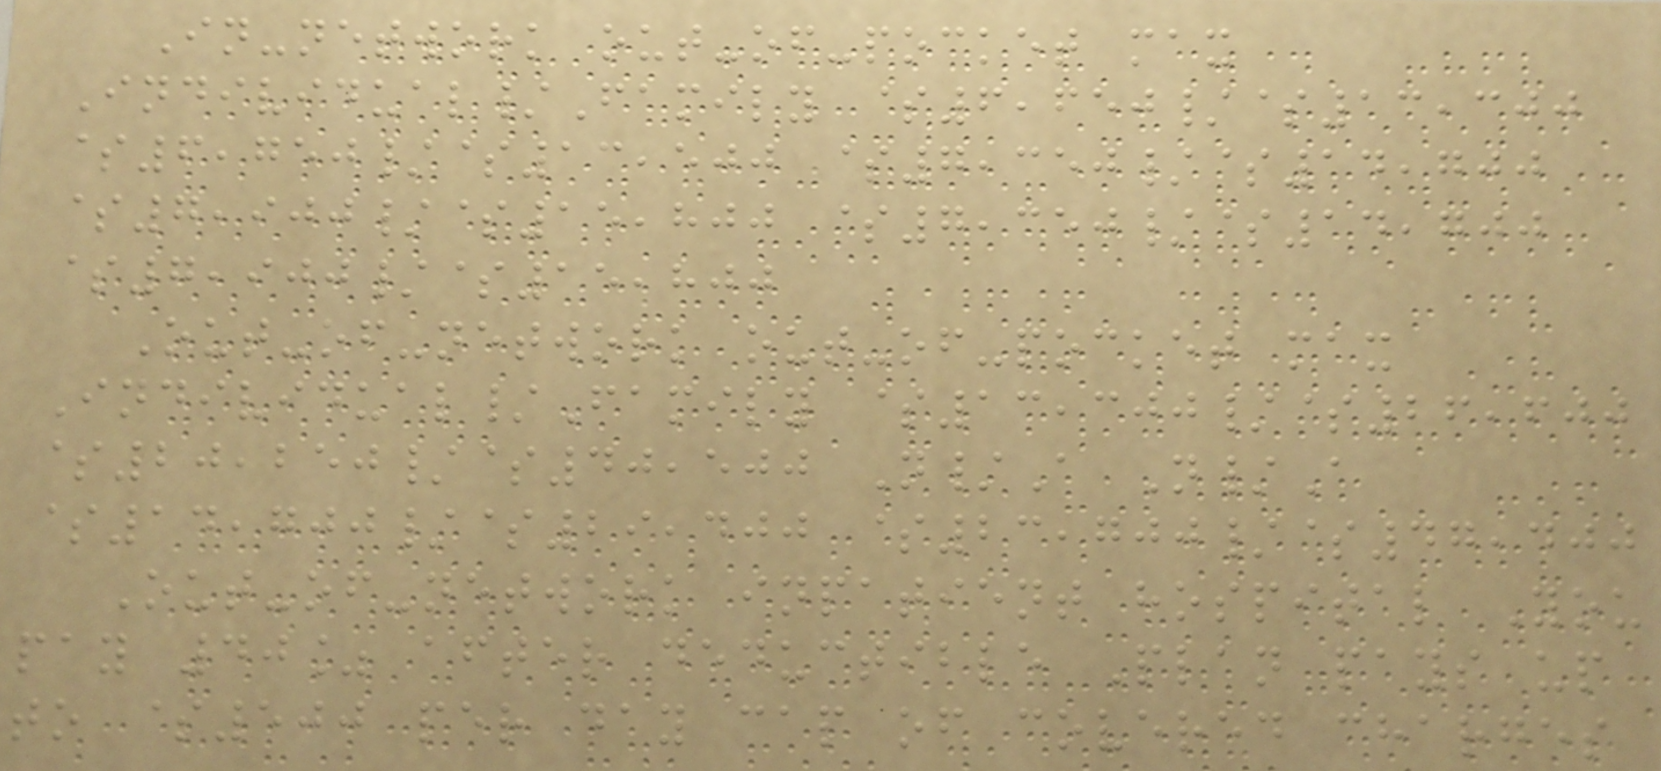In-network out-of-pocket max
Individual/Family $6,650/$13,300
$6,750/$13,500 $7,350/$14,700
$7,900/$15,800 $7,350/$14,700
$7,900/$15,800
Out-of-network out-of-pocket max
Individual/Family $13,300/$26,600
$20,250/$40,500 N/A N/A
$14,700/$29,400 $23,700/$47,400
Out-of-network inpatient hospital You
pay 40% after deductible Plan pays up
to $500 per day cap of covered charges
